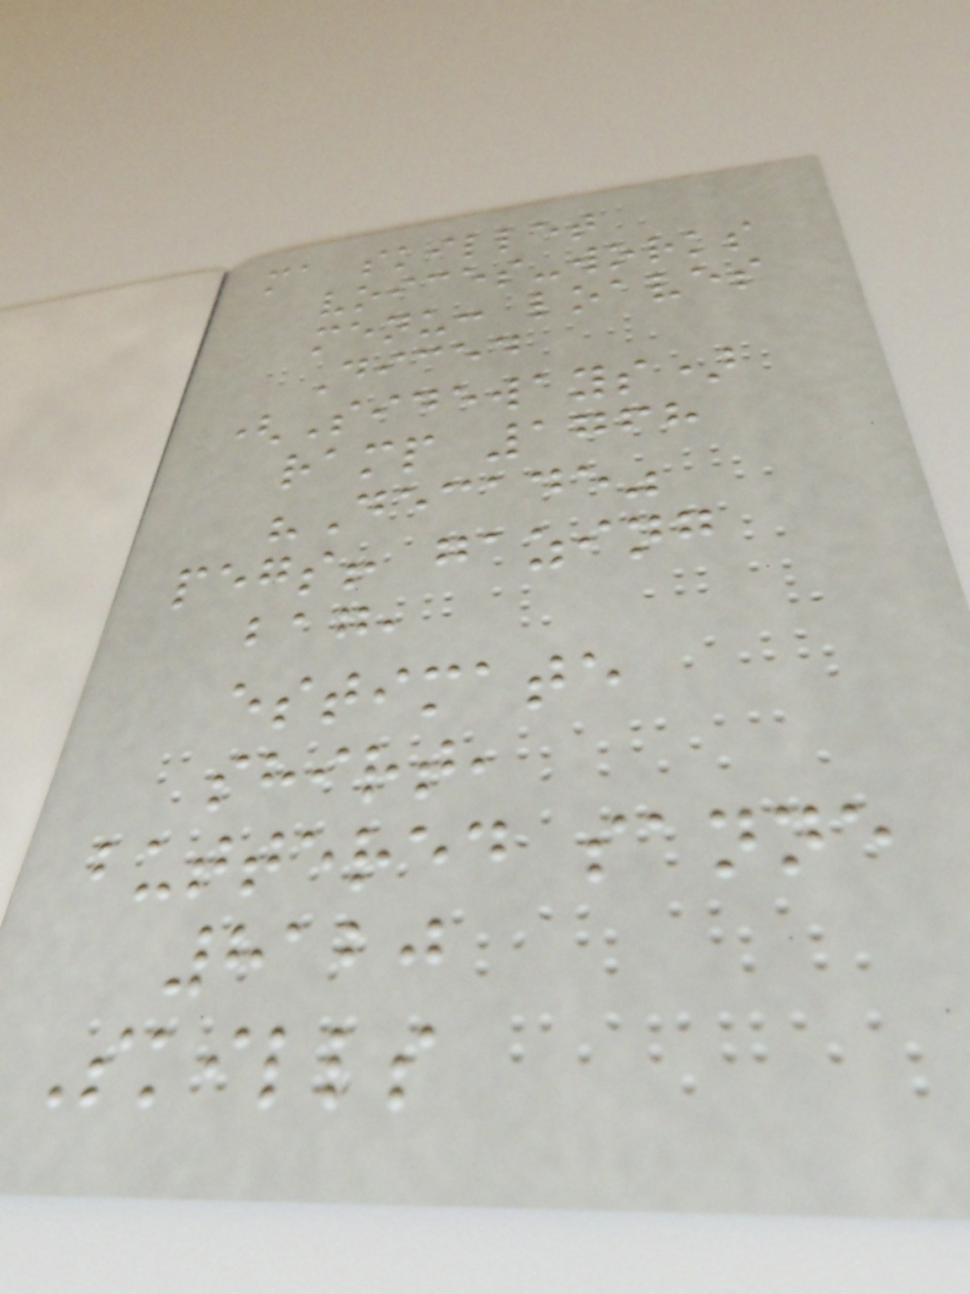ma skillet
voices-works
menu: loaves
Diced
(Sideways)
ramp 1768
"Decade"
pegs! gazing
bag,
estimate
shirt,
buttered sanne
8120
Skills
